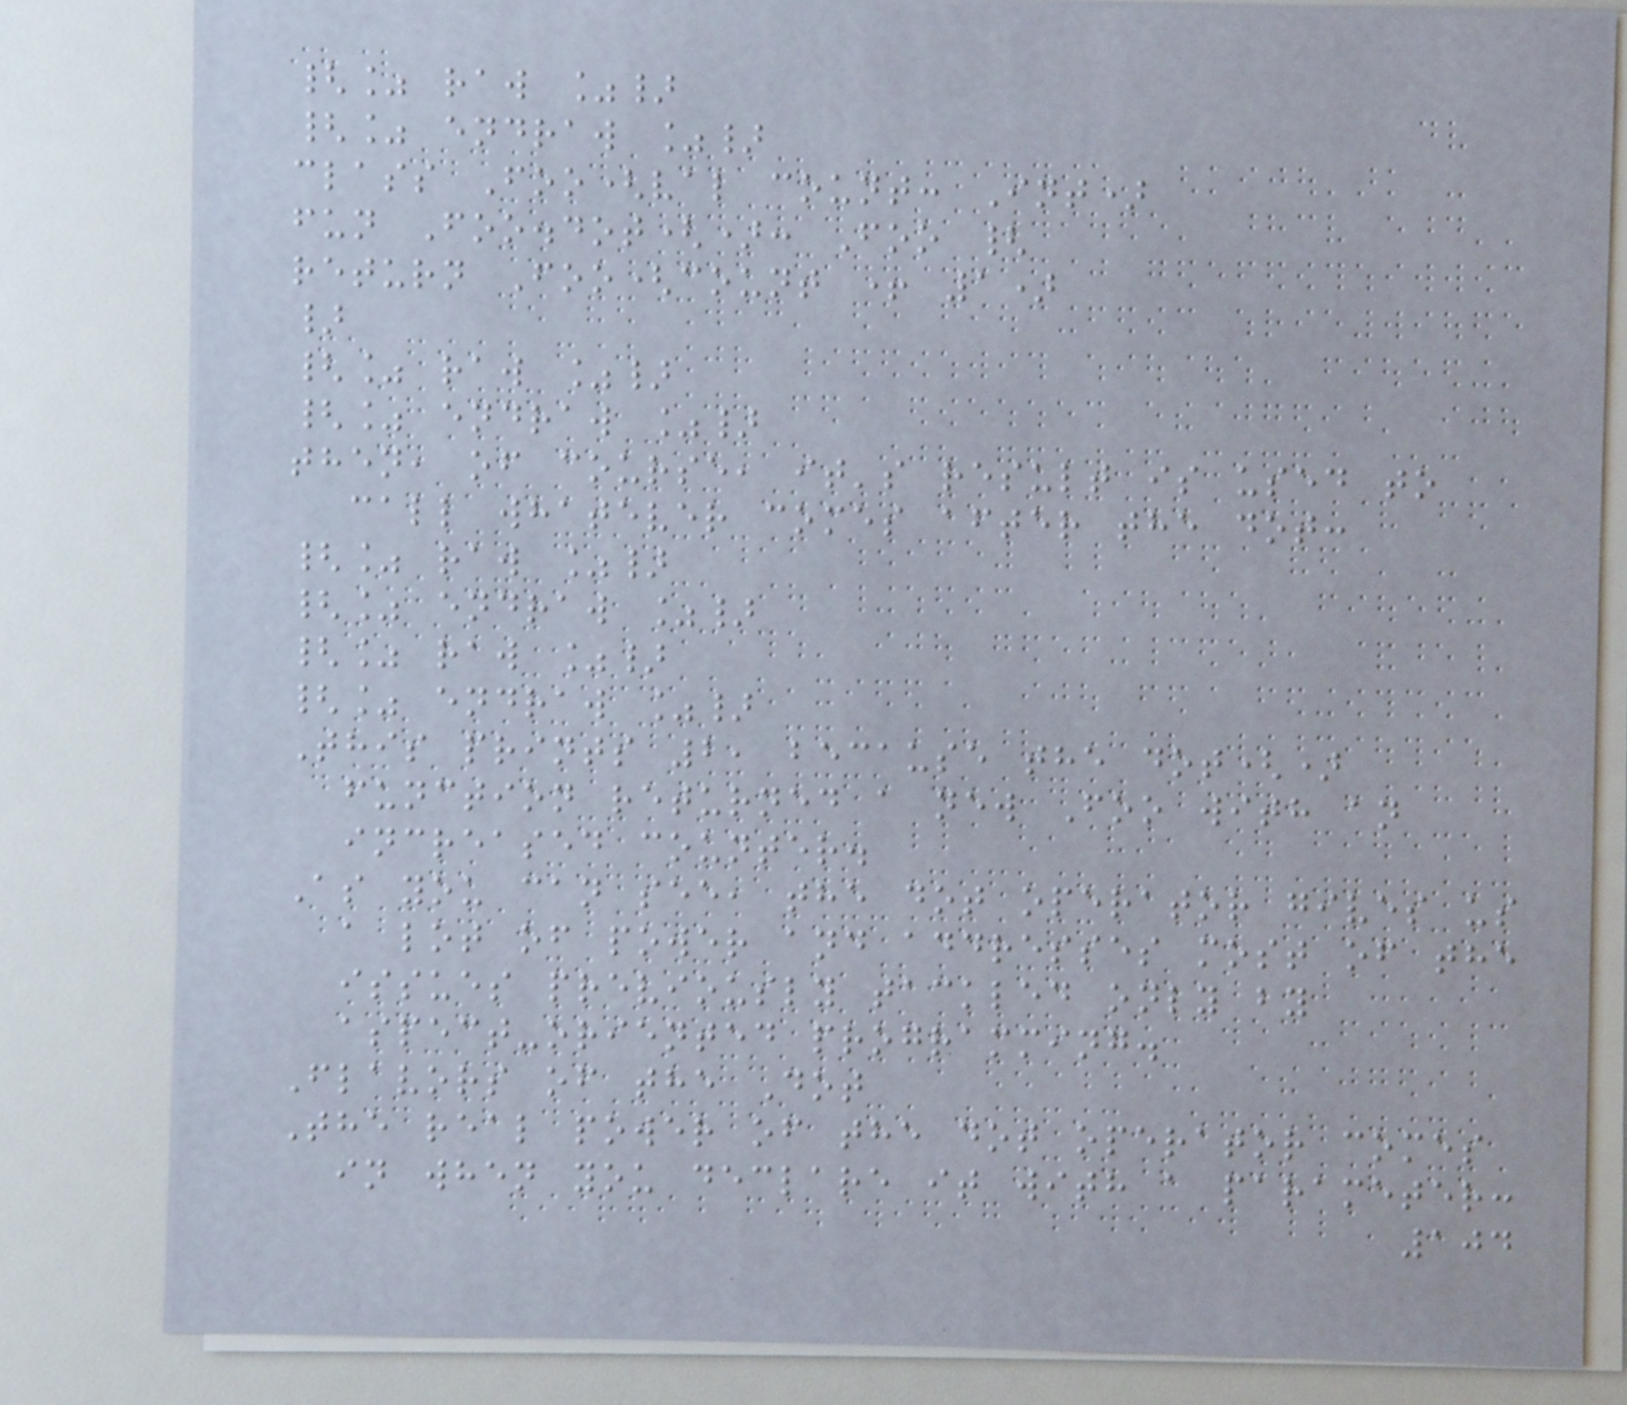{% raw %}
{% endraw %}
class Foo(val count: Int)
fun Foo.dot(): Foo {
return Foo(count + 1)
}
{% raw %}
{% endraw %}
then, of course, it's result is used to
call whatever comes after the dot:
{% raw %}
{% endraw %}
{% raw %}
{% endraw %}
This prints 2, because the dot()
function returned a new Foo with an
increased counter.
As you can see, the dot operator gives us
a lot of power and addresses most of the
issues previously tackled only by
aspect-oriented programming.
Flavors of the Dot
The real power of the dot operator comes
in when you declare it with a parameter:
104
